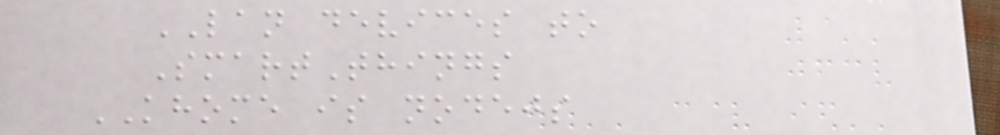LAN devices to
SmartThings
KHOME is nodejs
